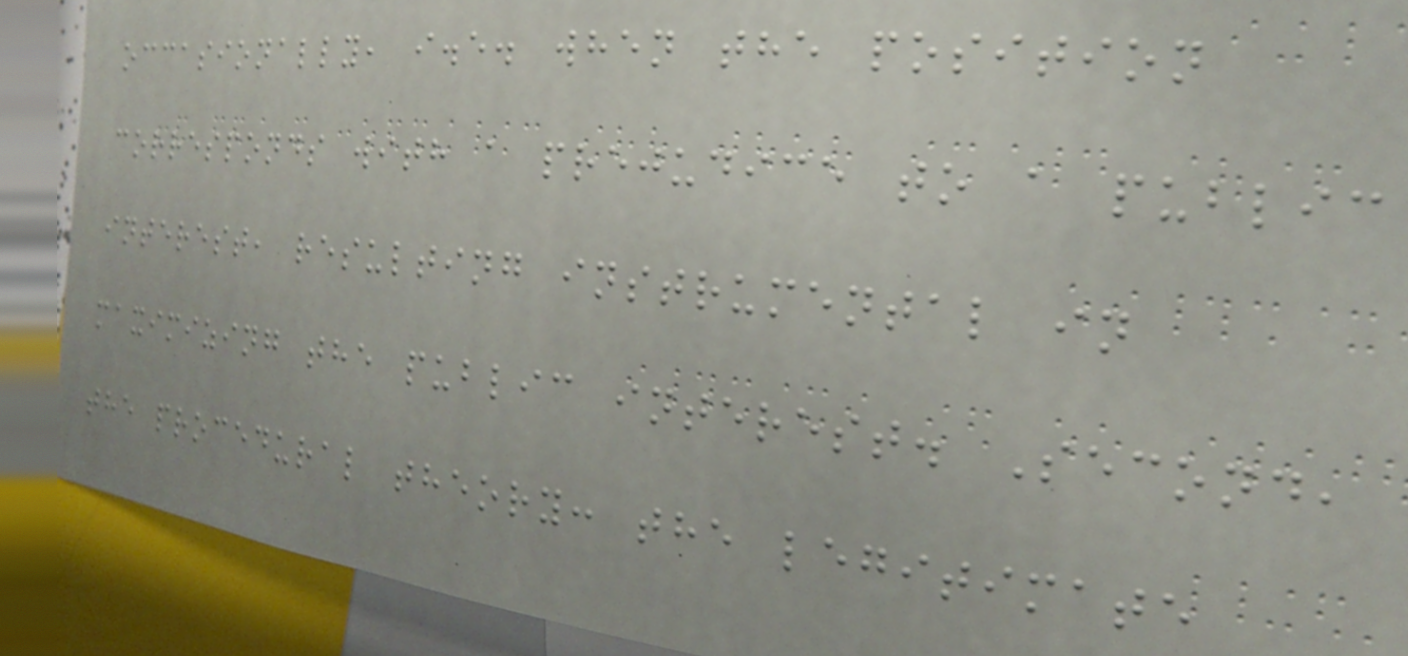occasionally, i.e. when the position
corresponds with a prejudice to a public
interest, resulting instrumental in
maximizing the public interest. Second,
the procedural theory: the legitimate
